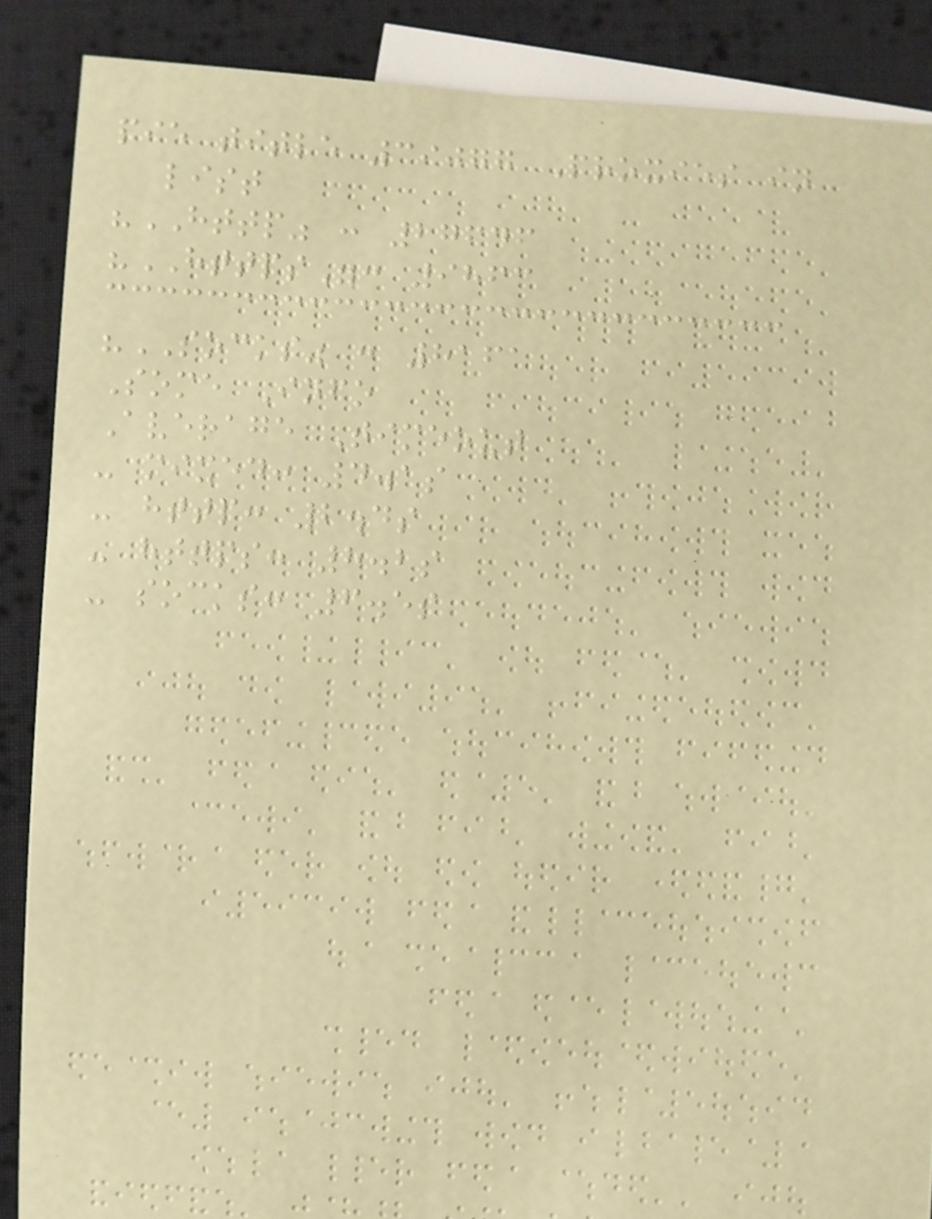pie title 39077 Proxies in
list
"HTTP" : 27646
"HTTPS": 9863
"SOCKS" : 8161
Some Info
Average Timeout
- mixed: 4.1s
- http: 2.4s
- https: 8.2s
- socks: 6.5s
